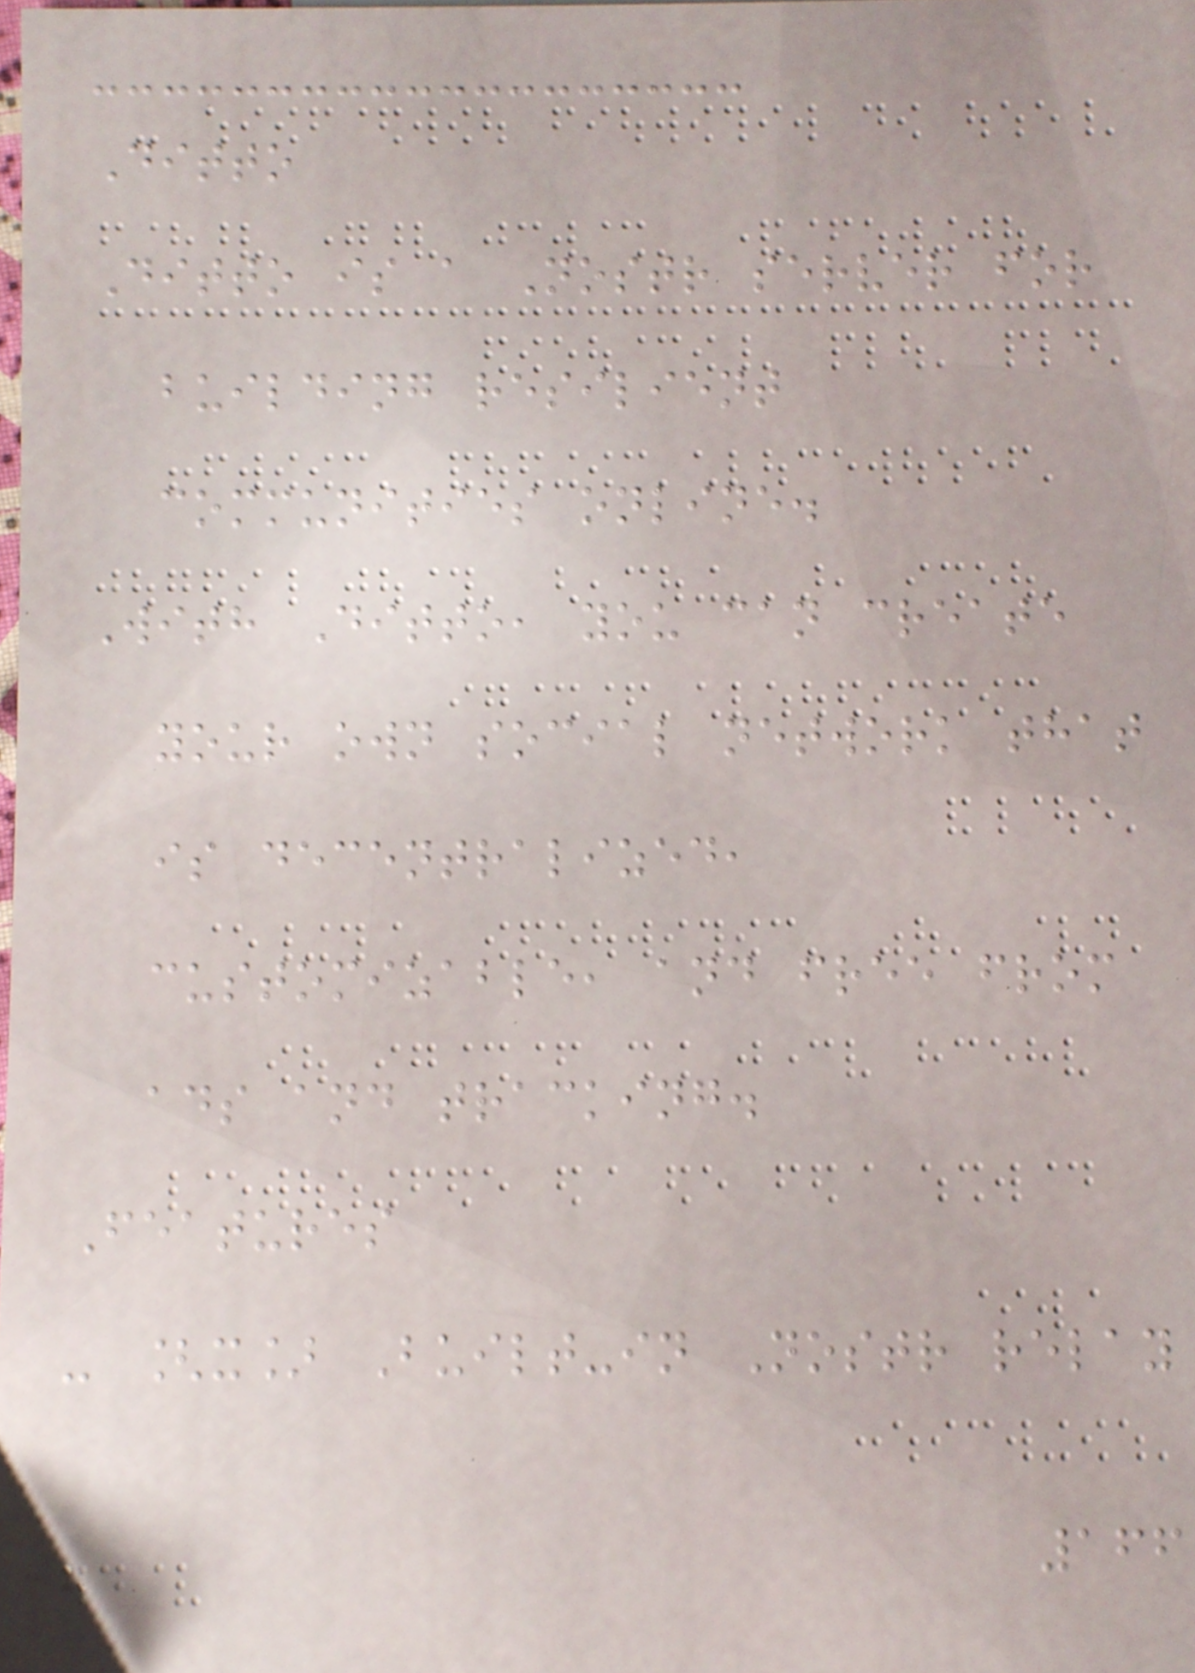Ditto
Ditto is a Nostr server for
building resilient
communities online.
With Ditto, you can create
your own social network that
is decentralized,
customizable, and free from
ads and tracking.
Features
- [x] Built-in Nostr relay
166
